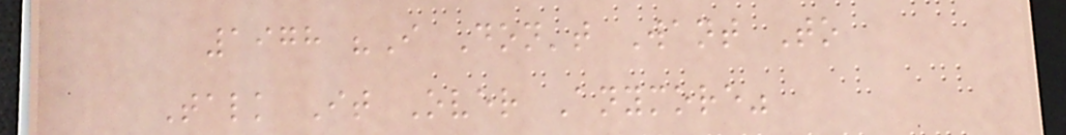1978 "I Don't Want To
Talk It Over Anymore"
